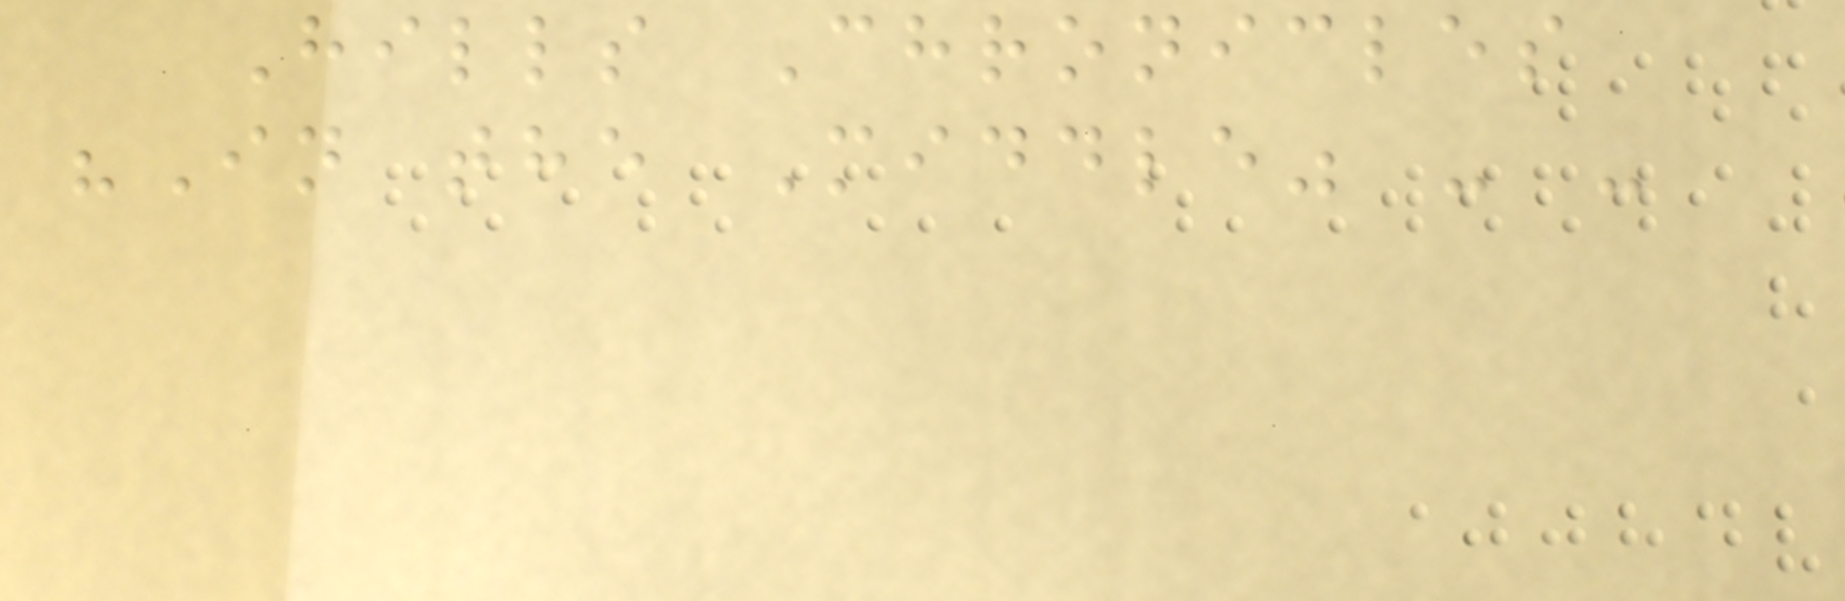Hills Chronicles
"In the Middle" - -
